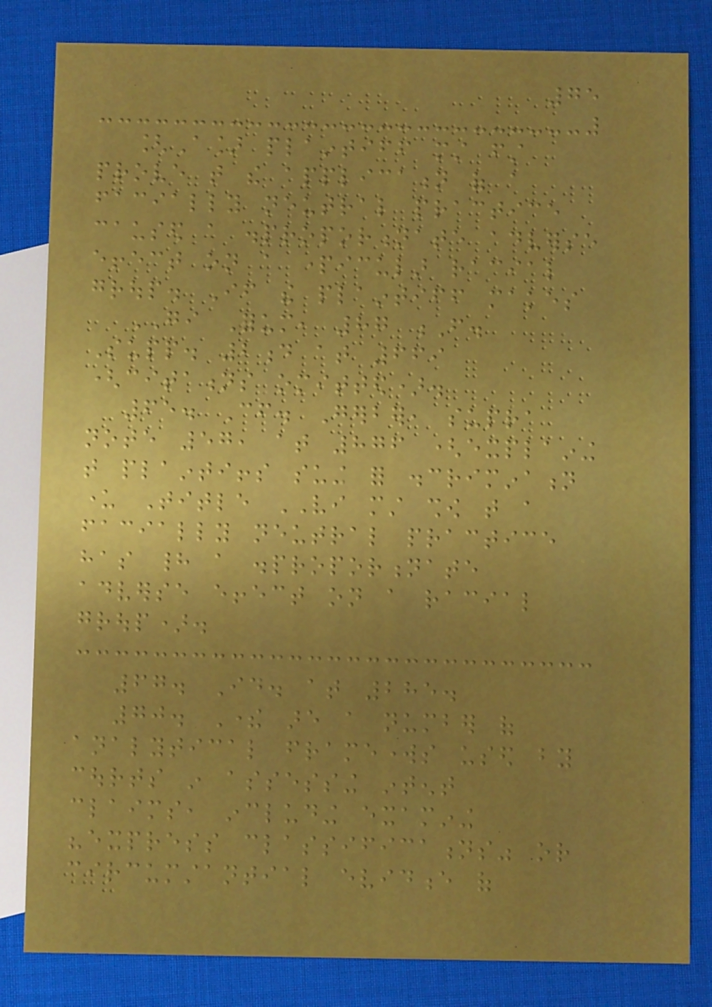75
[A] plaintiff must first
prove that the application of a
facially neutral practice
caused a disproportionate adverse
effect on a particular racial
group. If the plaintiff makes
GI Forum, 87 F.
Supp. 2d at 669
(citations omitted).
65. Cf. Gerber, supra
note 57, at 876 (explaining
that plaintiffs suing for discrimination
under Title VI must show that a
facially neutral practice
has had a disproportionate
adverse effect on a racial
group).
67. Id. at 285.
70. There are a number of
analytical frameworks used by
courts in assessing intent
claims, including examining
"express classifications" or
circumstantial evidence of
